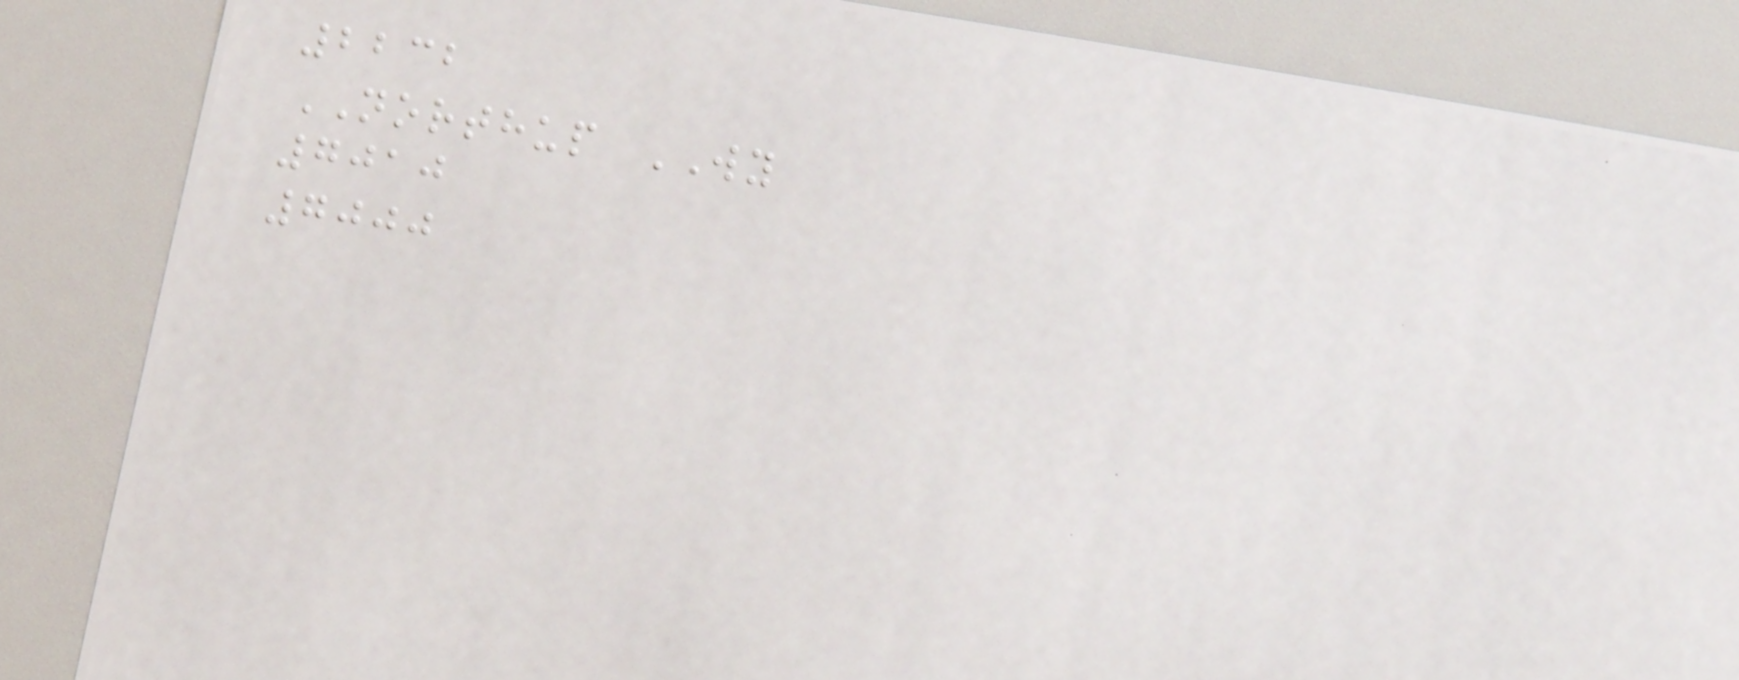2232
NORTHUP WY
7010
7000
